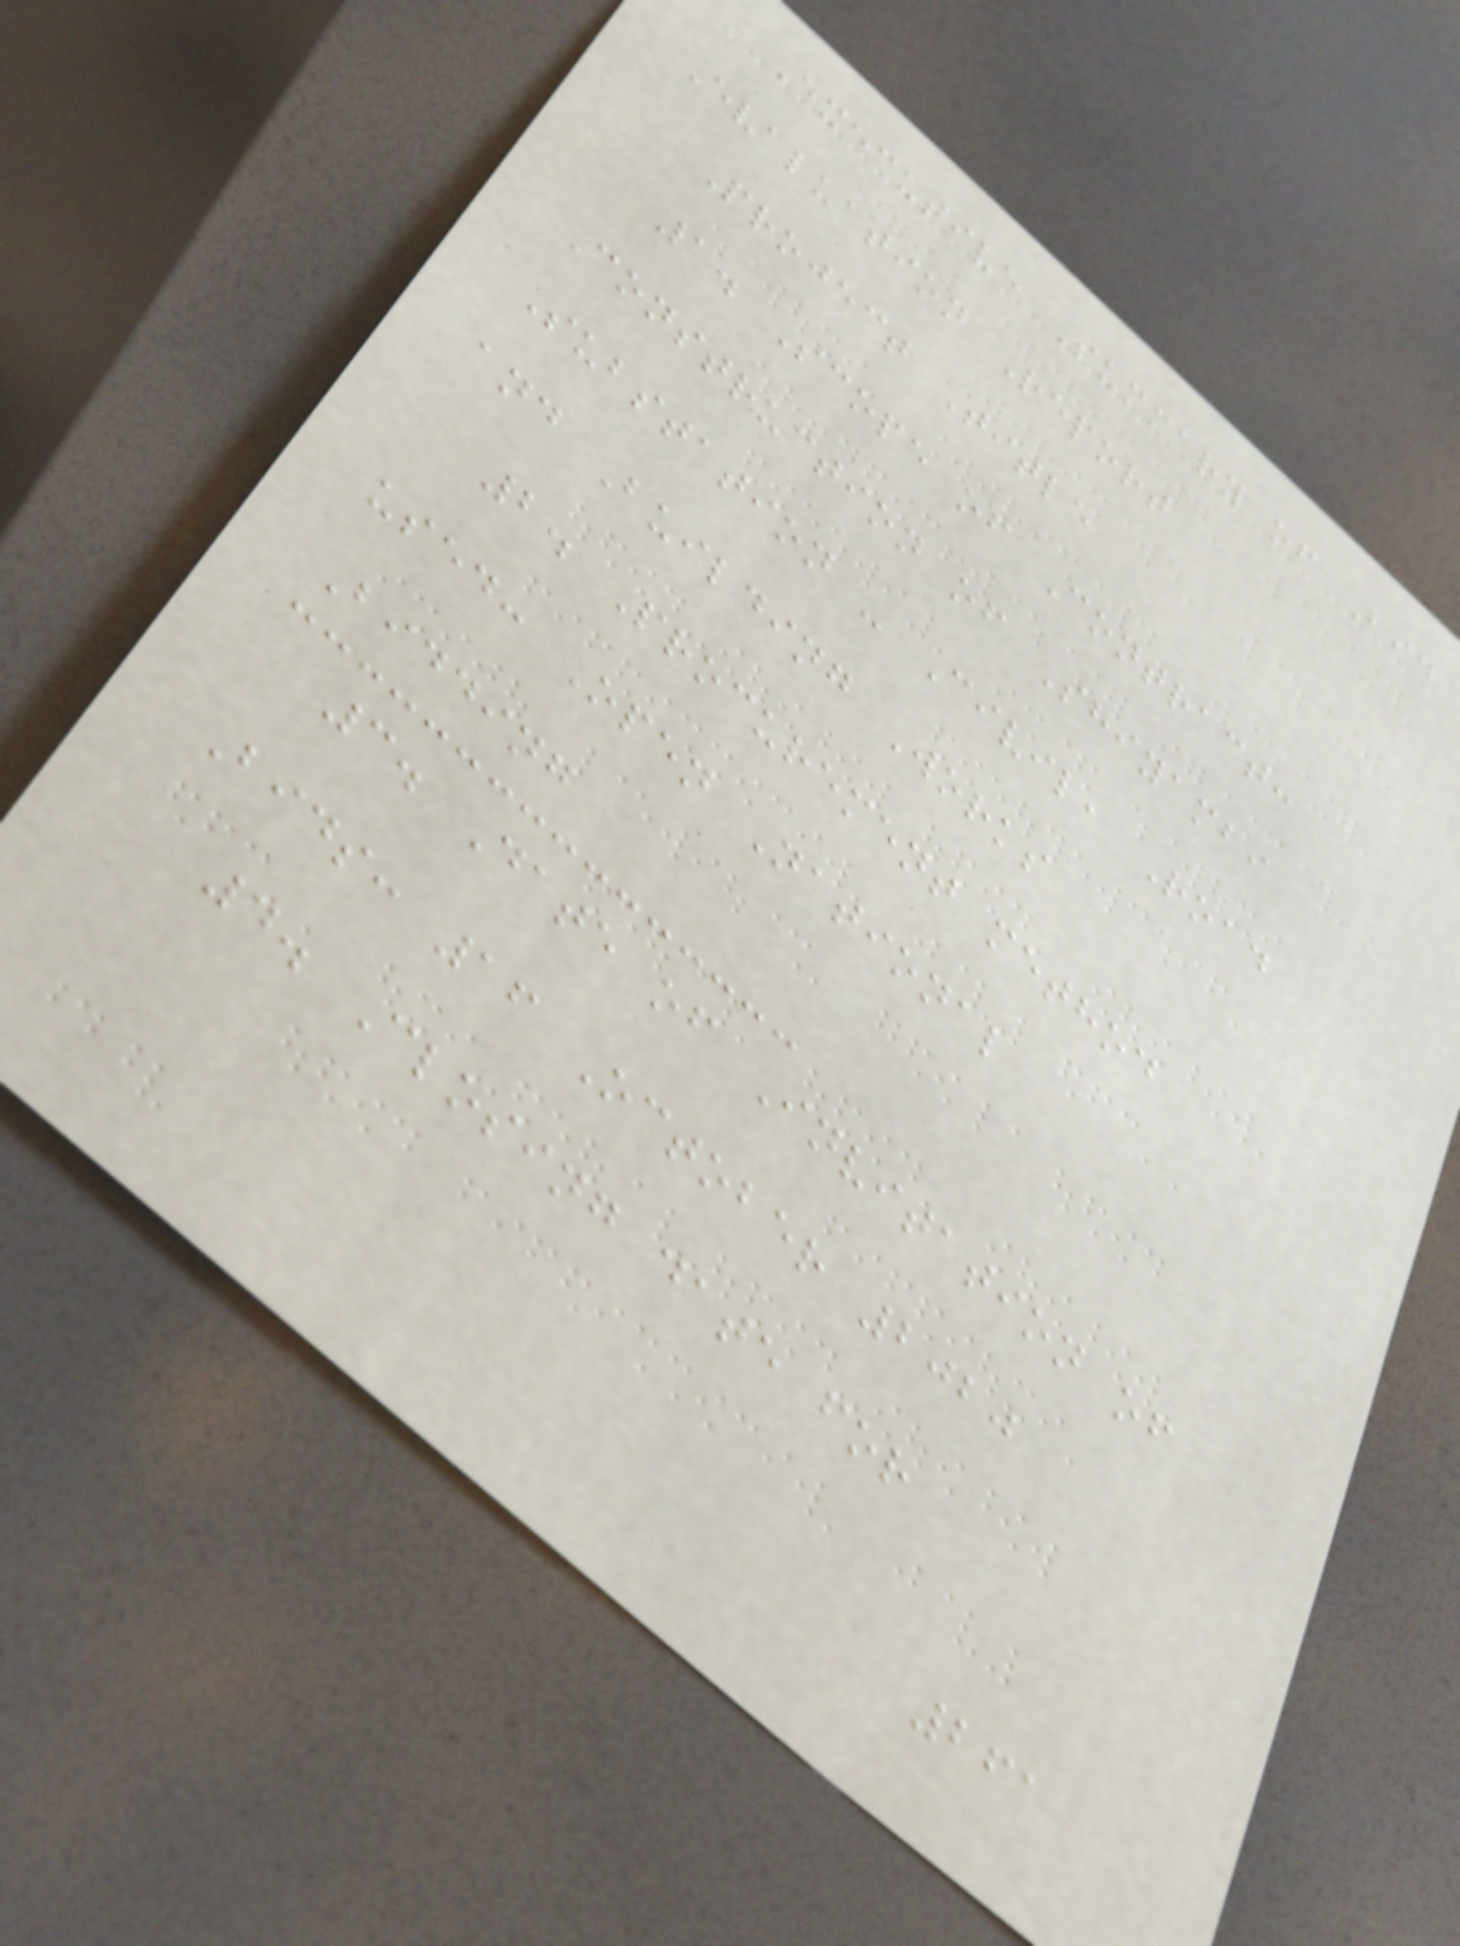Executive Summary of Bid
Evaluation Report
Project Title
1. Scope of Contract:
Construction of Shiyambi
Substation - Civil, Road
and Building Works
2. Procurement method
used: Open National
Bidding
3. Date of Invitation of
Bids: 16 October 2020
4. Closing date for
261
